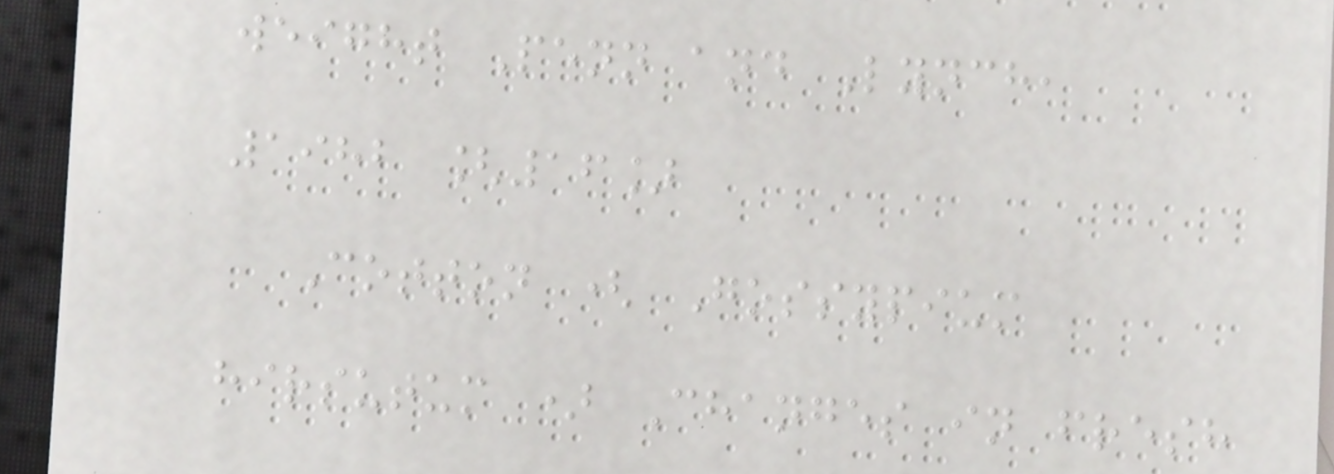weight Penn and Lynch,
1982 [16]
Cotton ( Gossypium
hirsutum ) Changes in fresh
